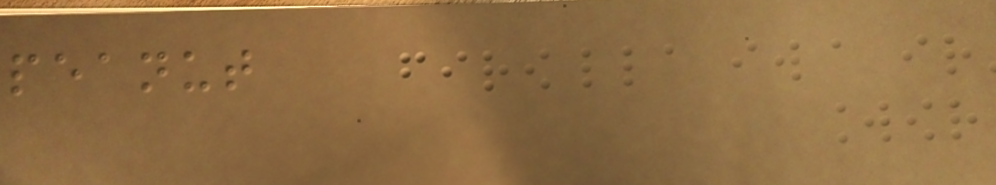peanut
